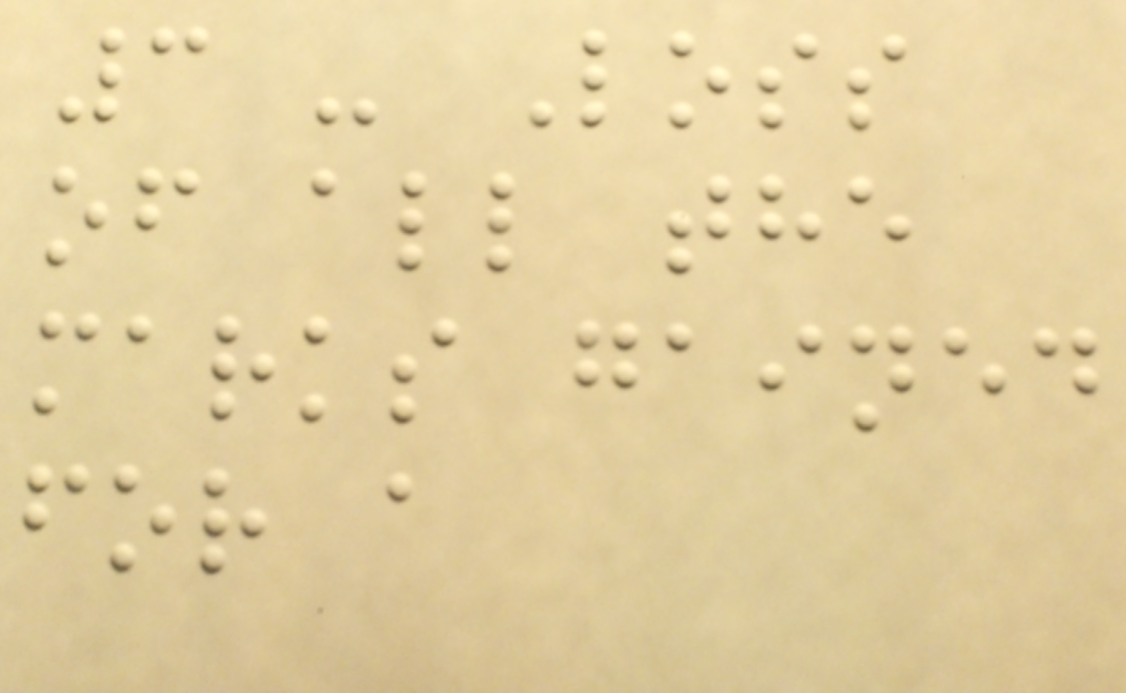3 - Loss
of all the
marks gained
for a
